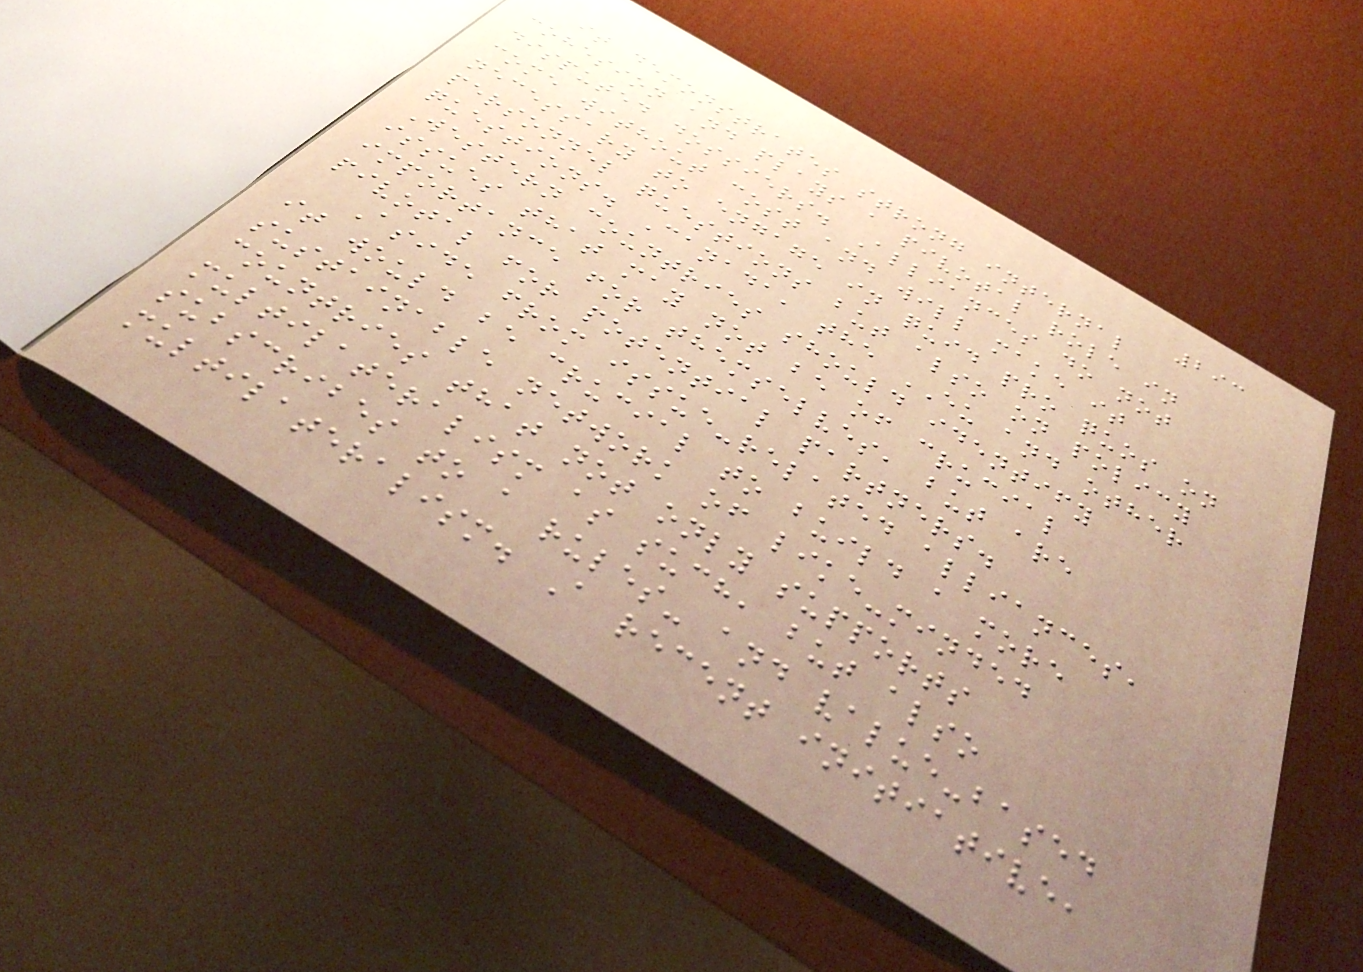293
it demonstrates strong internal
cohesion and plays a pivotal role in
disputed dossiers. Alliances do not
come without cost and will make it
necessary to engage in quid pro quos on
personnel questions but also on policy
questions. Canada, the EU and other
Western countries should identify
issues that may not be of crucial
importance for themselves, but are
pivotal for potential partners.
Aside from issue-related alliances,
it would be crucial to build a more
sustainable network of like-minded
countries that not only supports
multilateralism as such, but also
subscribes to a rules- and value-based
multilateralism. A recent initiative,
